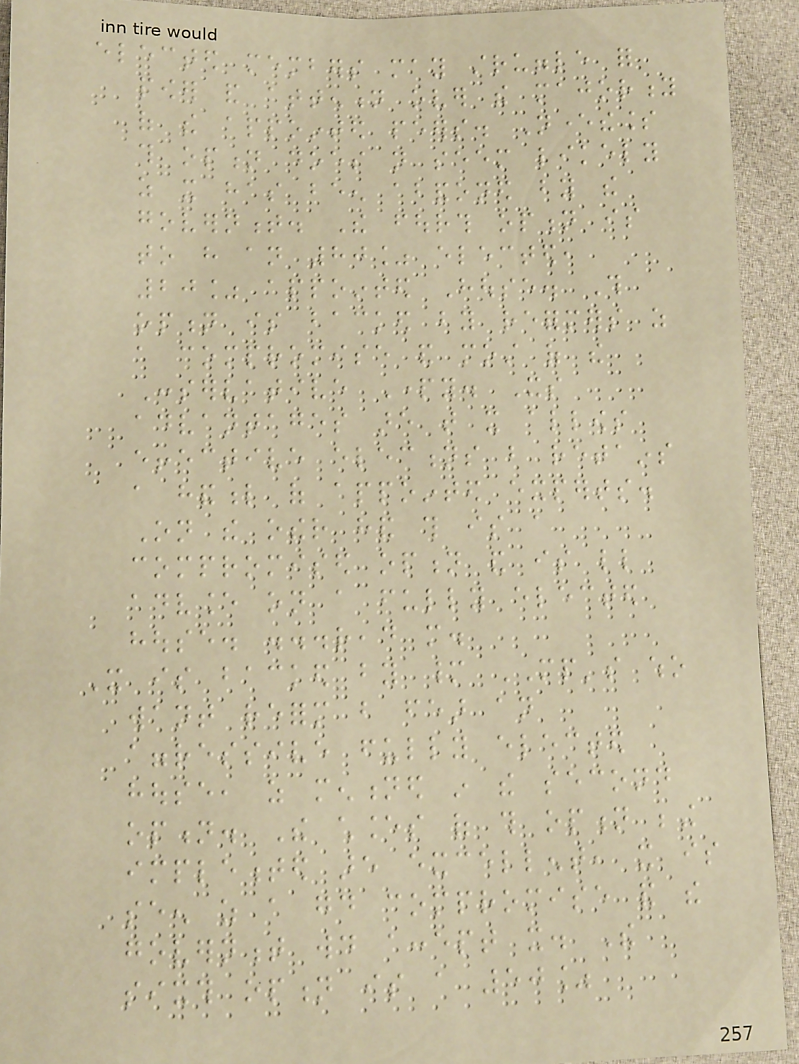elected members may struggle for
power and attention over the majority
of the appointed peers. Nevertheless
this option does not seem likely
as it has been abandoned by the
government. The fourth option is
to have an 80% elected,
20% appointed House. This
option is backed by reformers as
a compromise and most of the
Conservative Party. Its
advantages are that it allows
effective elections but retains
a handful of appointed experts.
On the other hand this is a
compromised option and is little
advance on a fully elected
house. ...read more.
It is backed by many MP's who
want reform but fear an
aggressive fully elected
house, as mentioned in the second
option. The chances of this option being
implemented are excellent, it is
seen as a good compromise and the
government would accept it. The
sixth option is a 50%
